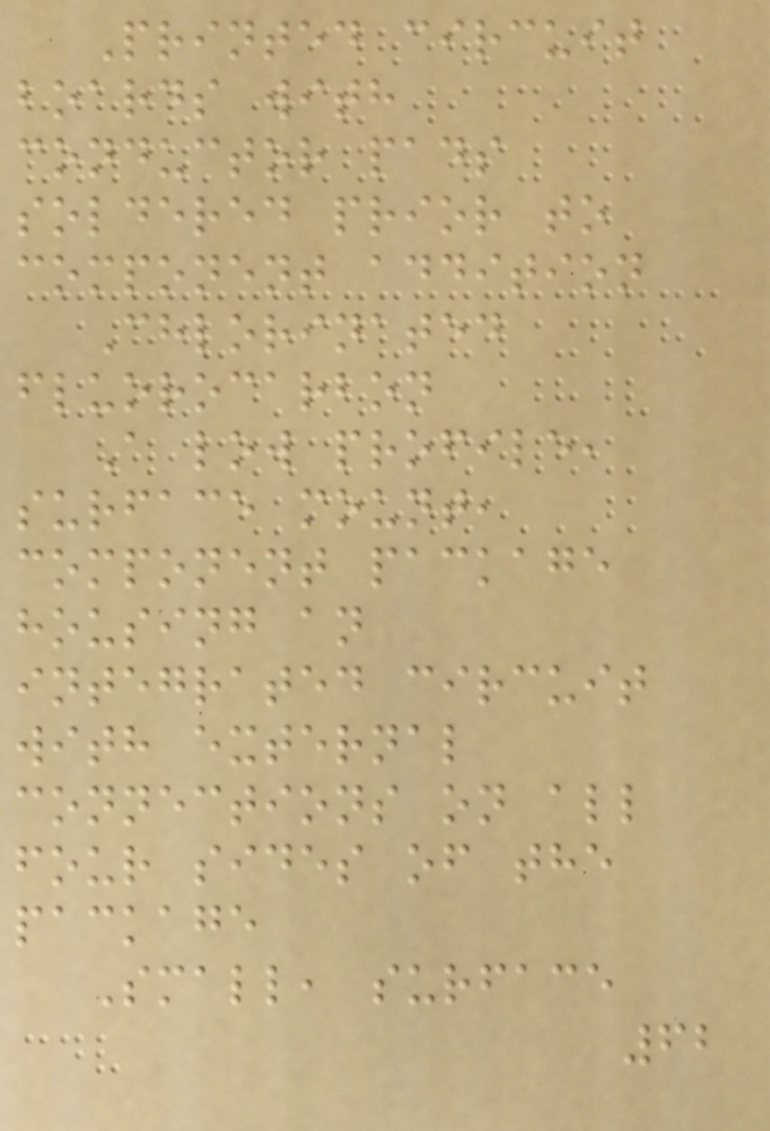Printed circuit
boards with
conductor pads
soldered prior to
component addition
Chlorinated
fluorocarbon
A low profile,
surface mount,
component package
housing an
integrated circuit
with external
connections on all
four sides of the
package
Small, surface
62
